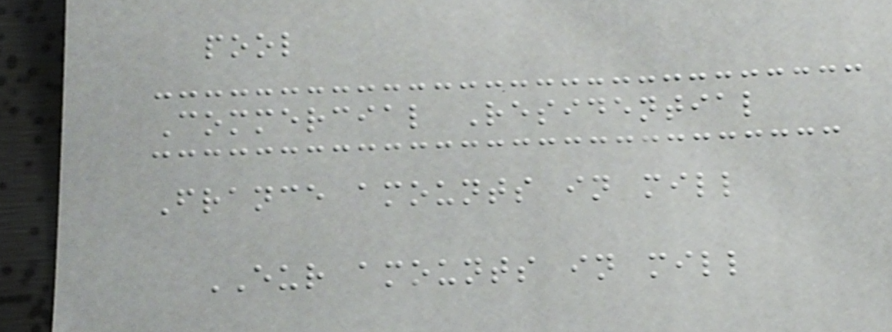pool
Commercial Residential
France amounts in mill
EUR amounts in mill
